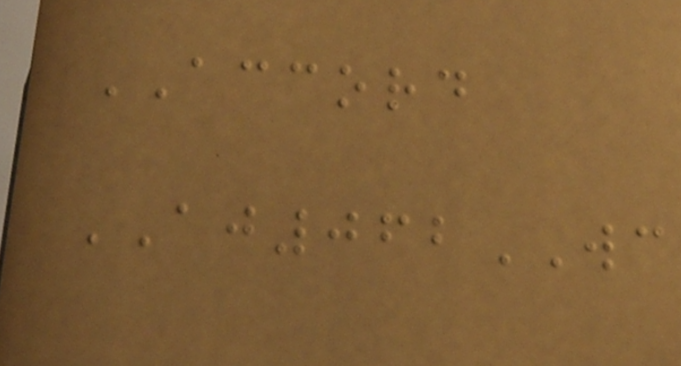ACCORD
AJ062WC
